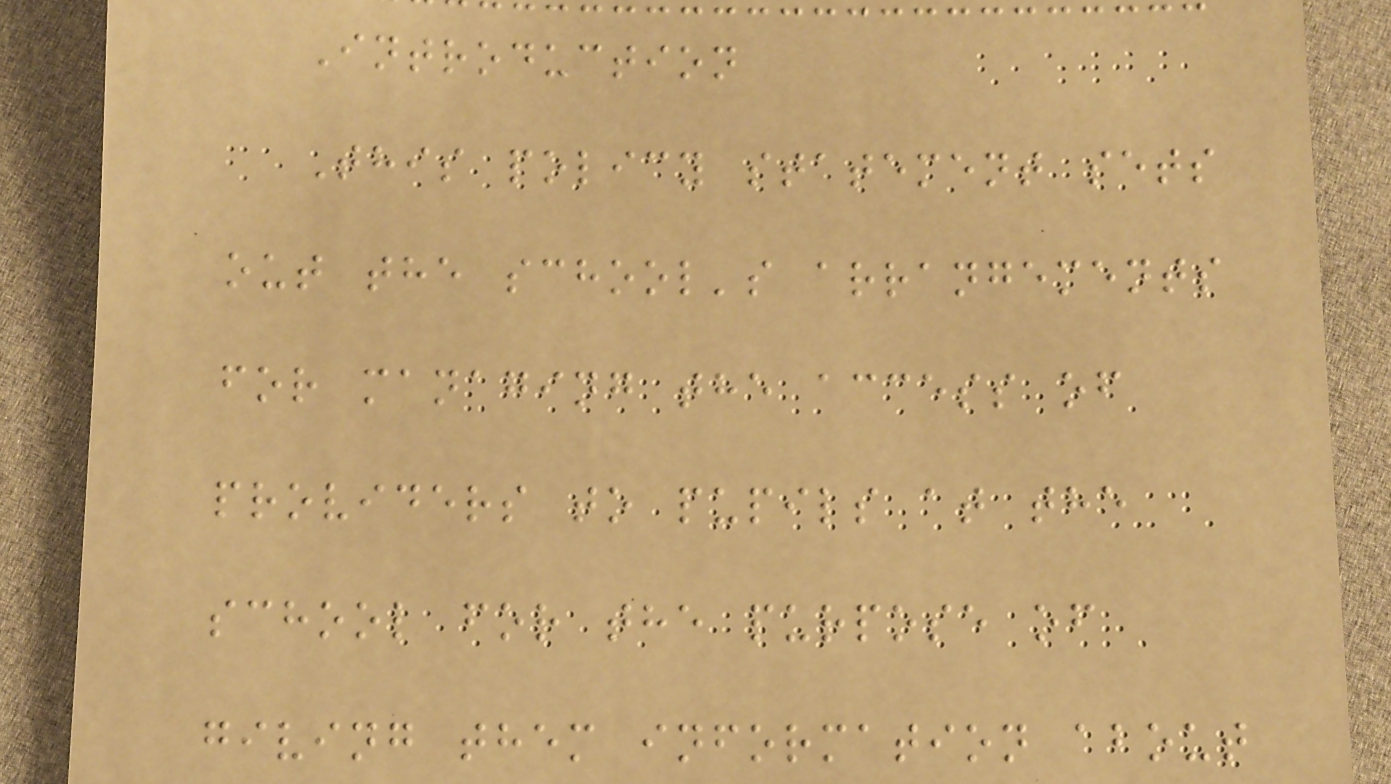Introduction
This policy statement sets
out the school's arrangements
for managing the access of
providers to pupils at the
school for the purpose of
giving them information about
